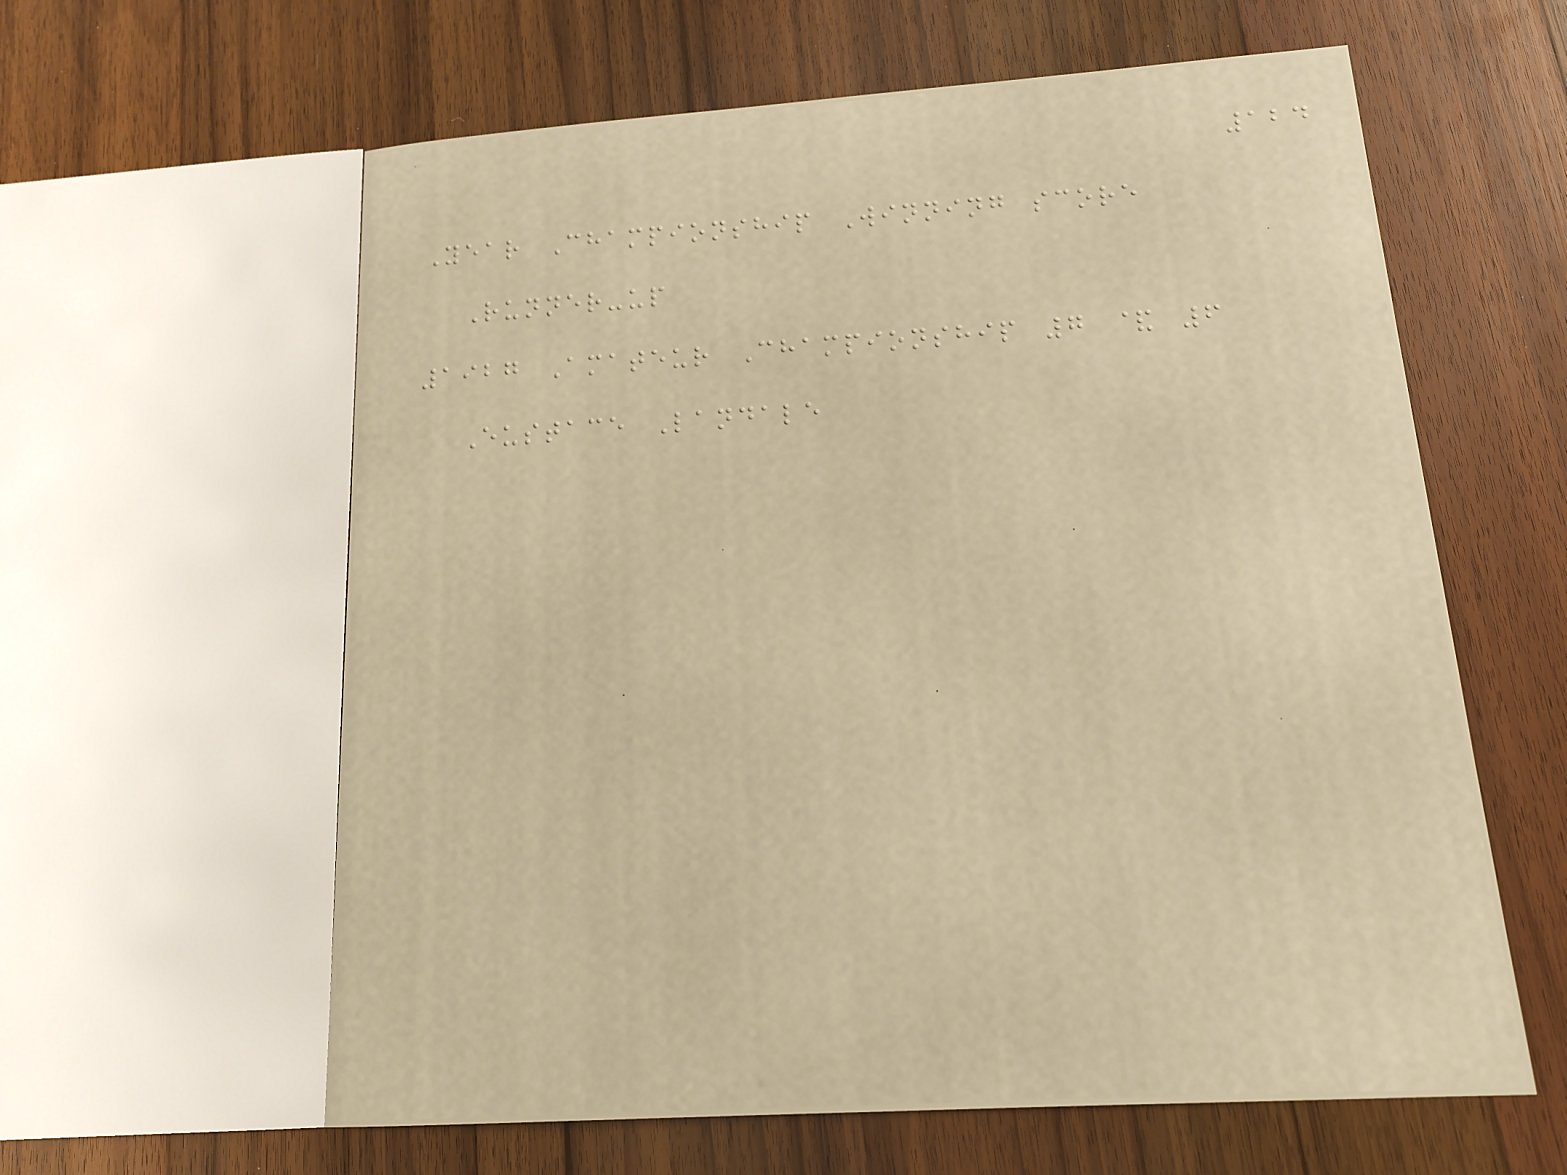124
Year Championship Winning score
Runner-up
1927 Amateur Championship 7 & 6
Eustace Landale
